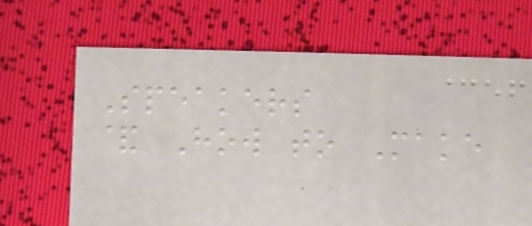Speakers
& How to Make
